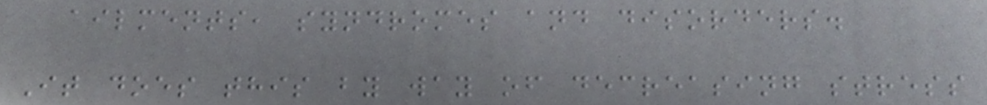ailments, syndromes and disorders.
It does this by way of decreasing stress
